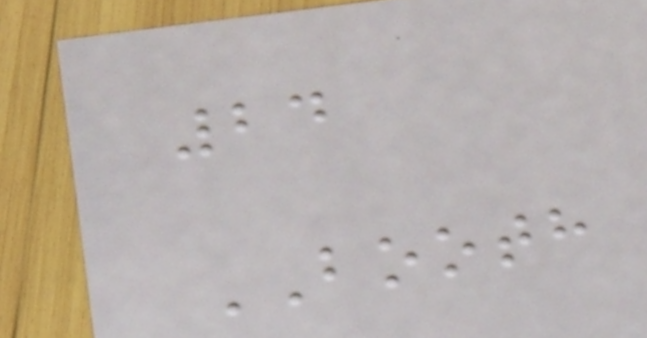24
BOOTH
